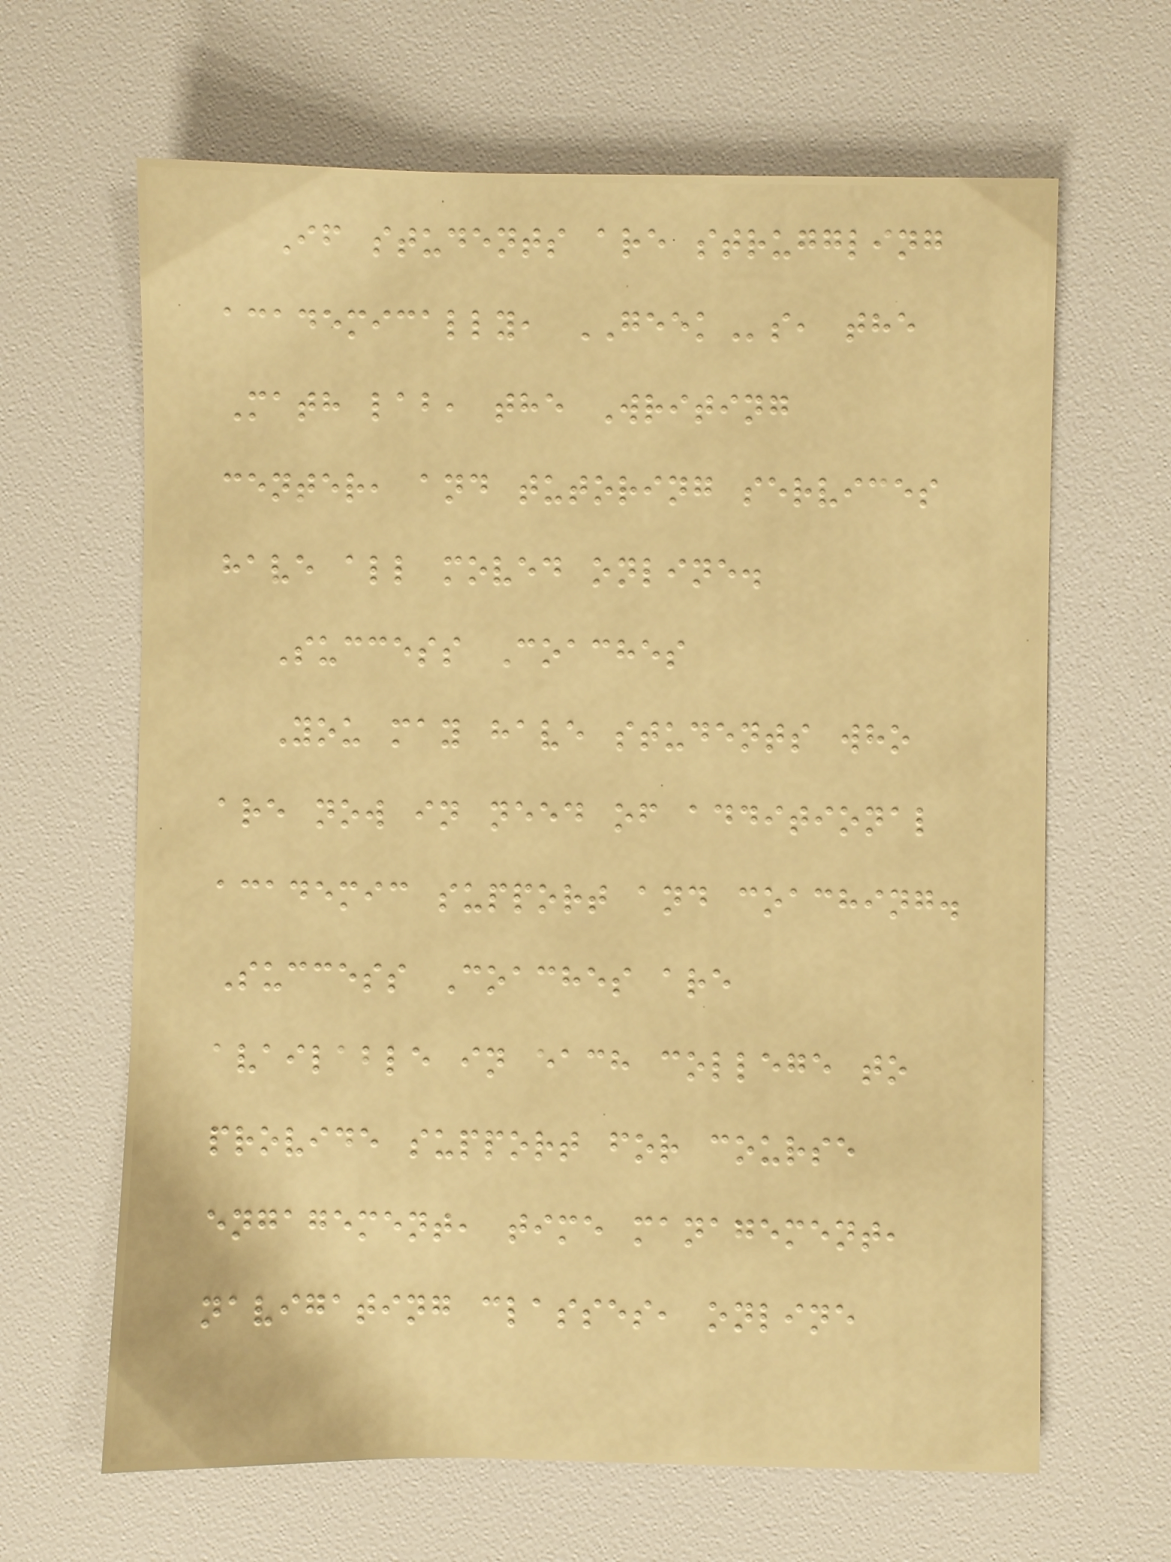If students are struggling
academically, GEEKs, the
Math lab, the Writing
center, and tutoring services
have all moved online.
Success Coaches
You may have students who
are now in need of additional
academic support and coaching.
Success Coaches are
available in each college to
provide support for course
engagement, time management,
navigating classes, online
